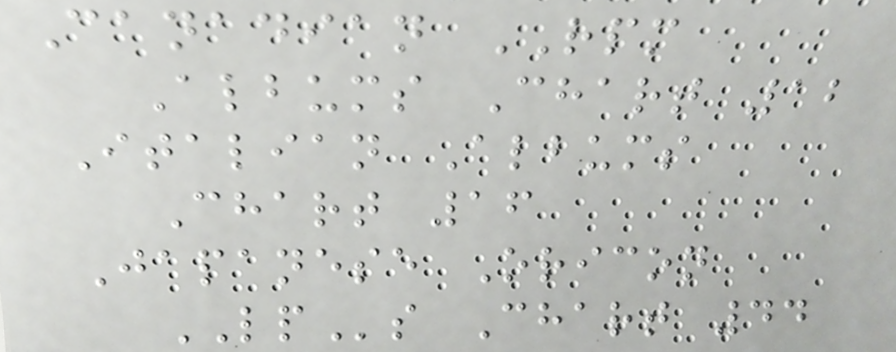Canadian RPM
Albums Chart 12
Italian Albums
Chart 16
Japanese Oricon
LPs Chart 44
